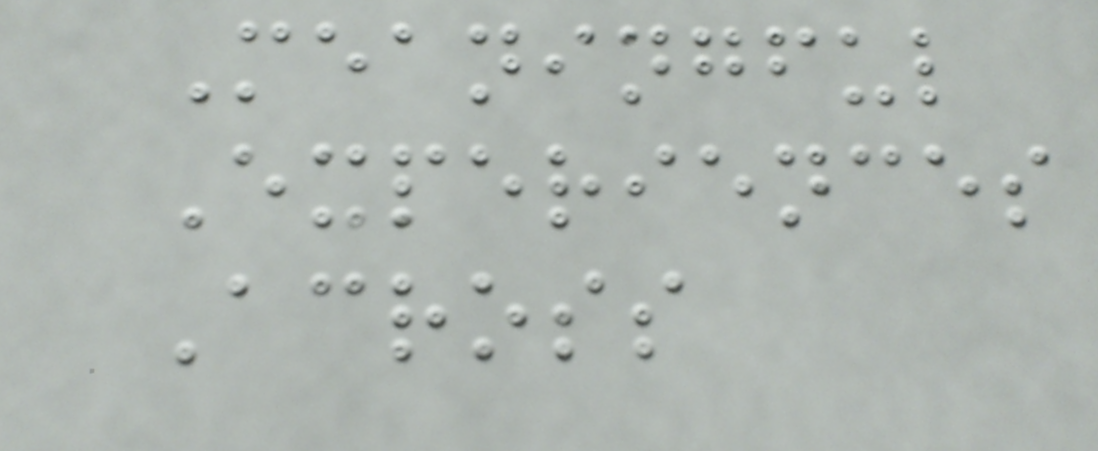Meaningful
Experiences
Across
